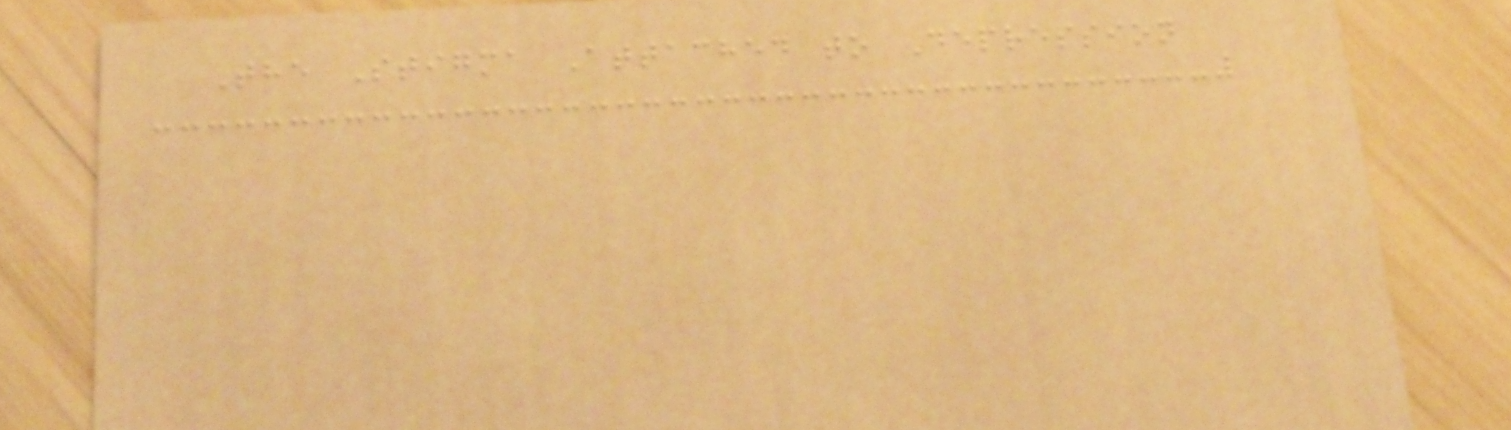The Stigma Attached to Depression
